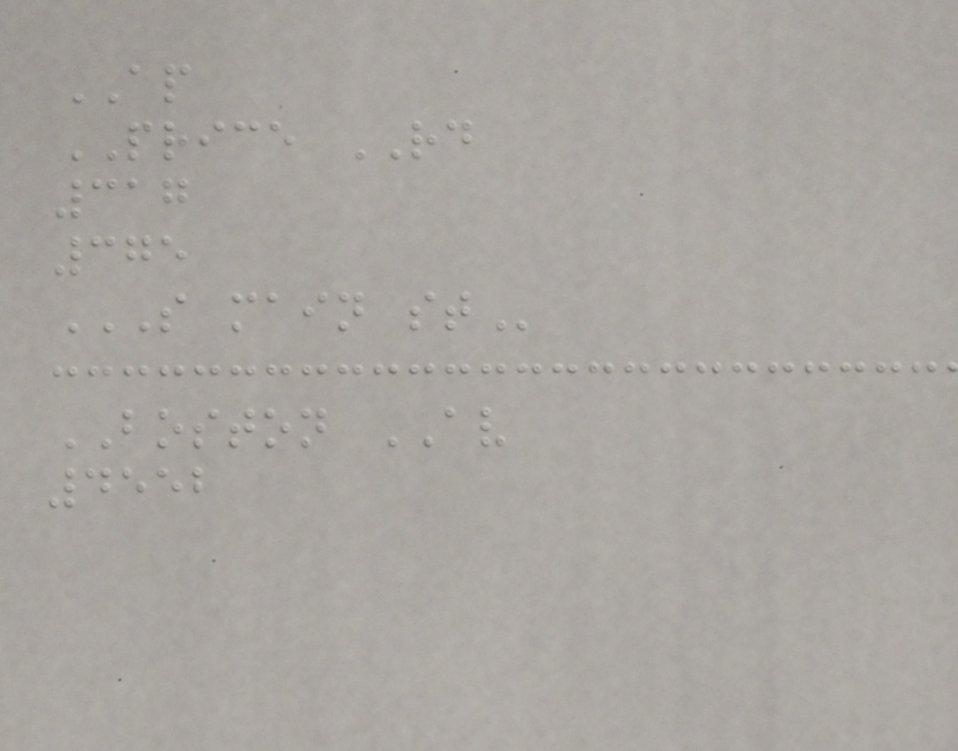AP
PRICE RD
317
375
S MAIN ST
BOSTON AV
4552
